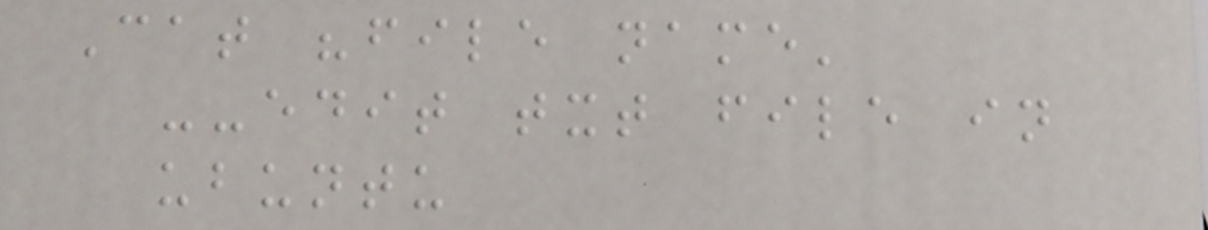Cat "file name'
--edit txt file in
ubuntu
